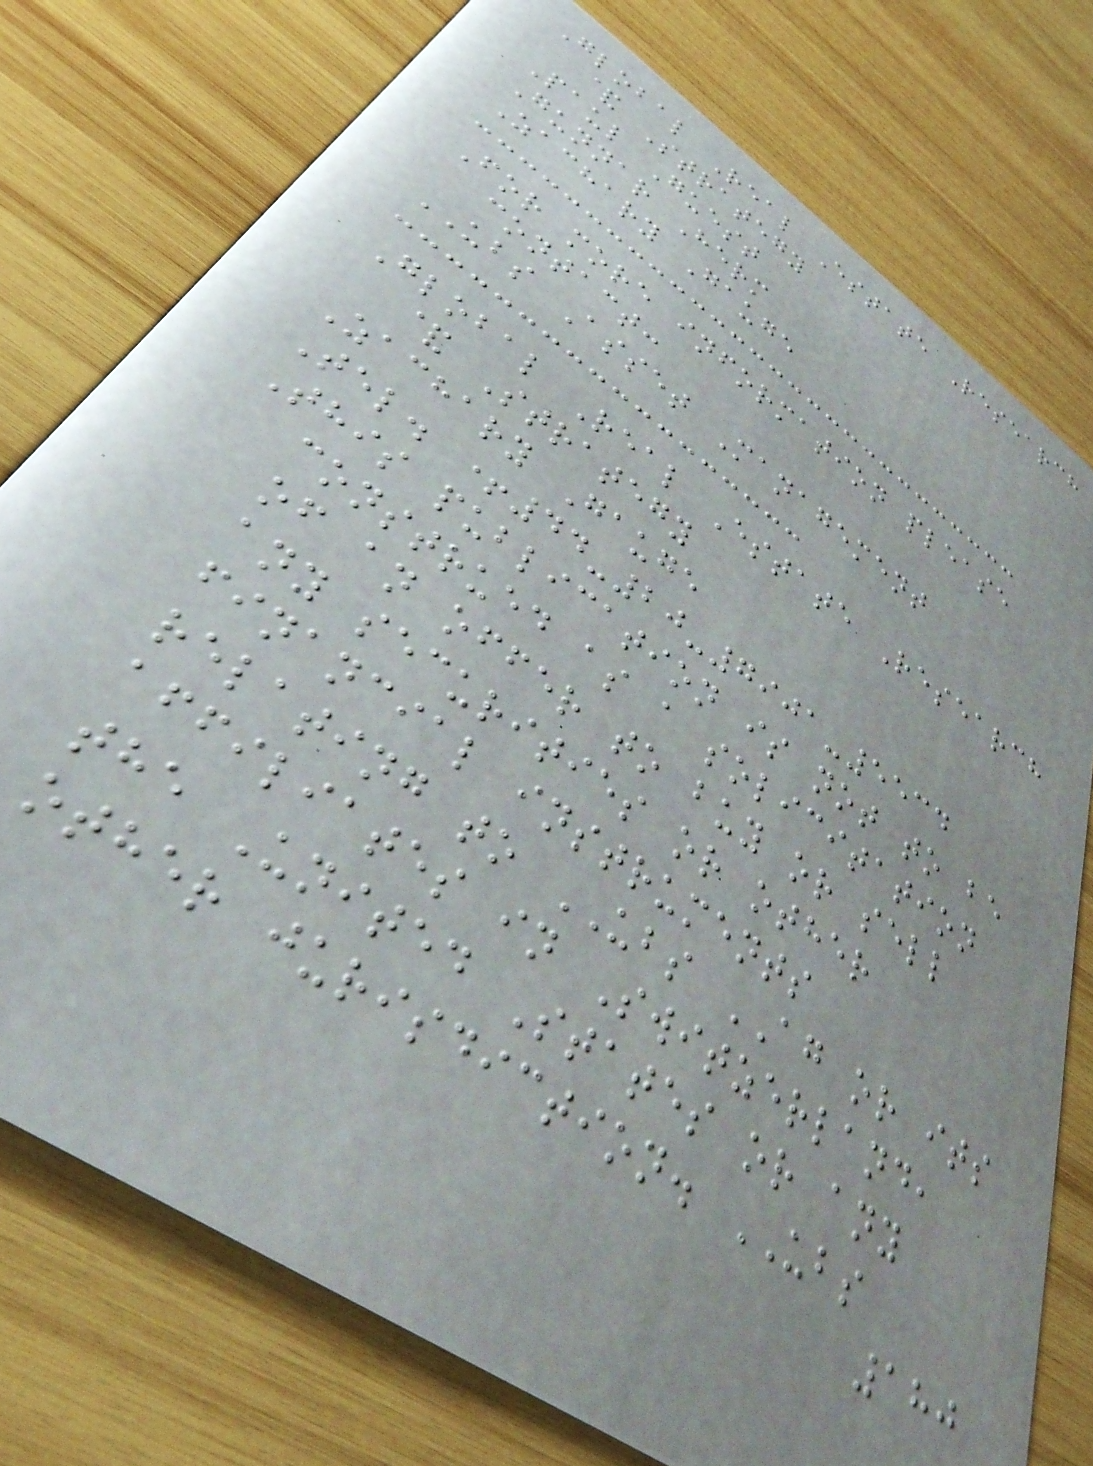Global Real Estate Research
& Strategy
Paul Guest
Gunnar Herm
Zachary Gauge
For more information please
contact:
UBS Asset Management
Global Real Estate Research
& Strategy
Zachary Gauge
Tel. +44-20-7901-5534
This publication is not to be
construed as a solicitation
of an offer to buy or sell
any securities or other
financial instruments
relating to UBS AG or its
affiliates in Switzerland,
the United States or any
other jurisdiction. UBS
180
